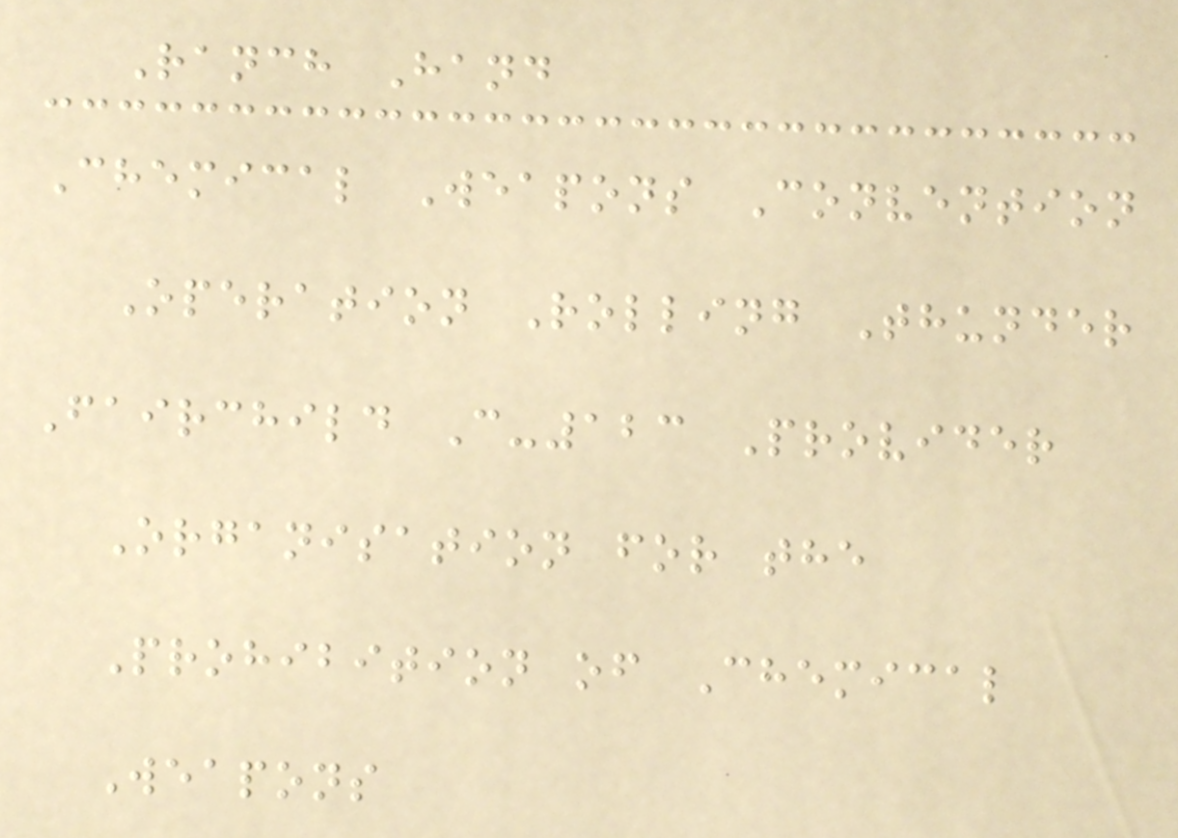Ranch Hand
Chemical Weapons Convention
Operation Rolling Thunder
Fairchild C-123 Provider
Organisation for the
Prohibition of Chemical
Weapons
